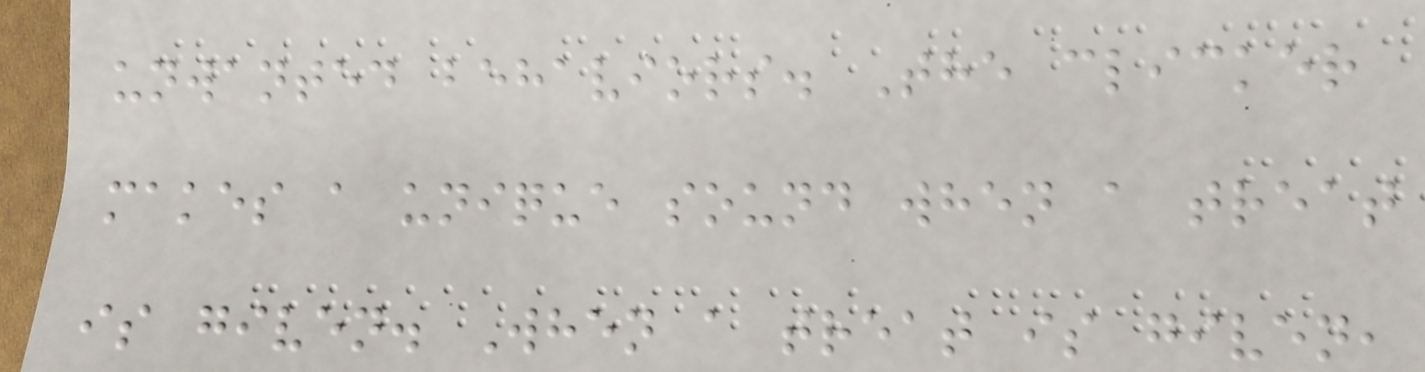unwanted behaviors. The clicker
makes a unique sound when a treat
is given. When a treat is given,
